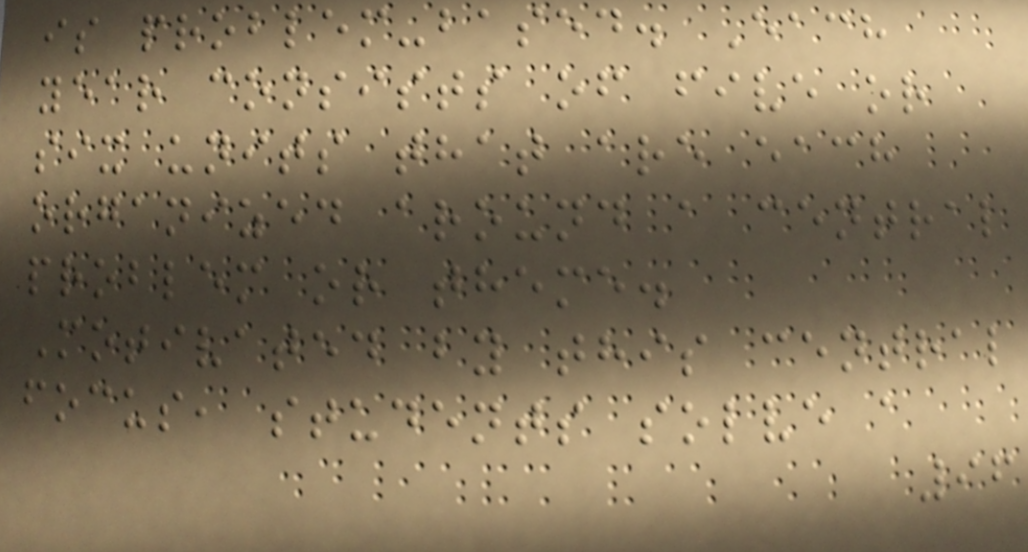is problem-based. Each
year consists of five or
six units that are each
organized around a central
problem or theme.
Motivated by this central
focus, students solve a
96
